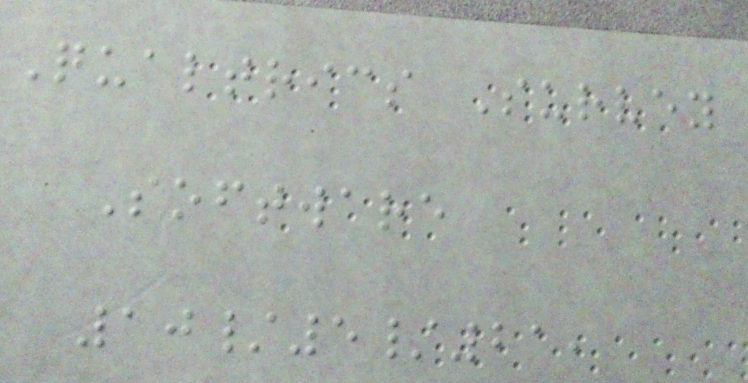Qualtrics Survey
Software
10/5/21,
